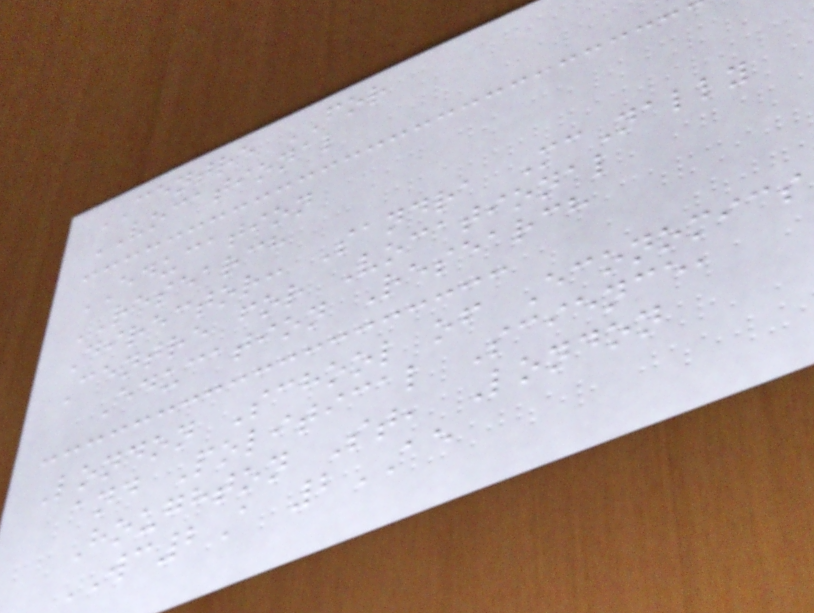CENTRE FOR
VOCATIONAL
EDUCATION
RESEARCH
Director: Sandra McNally
Centre for Vocational
Education Research
London School of Economics
and Political Science,
Houghton St, London
WC2A 2AE
